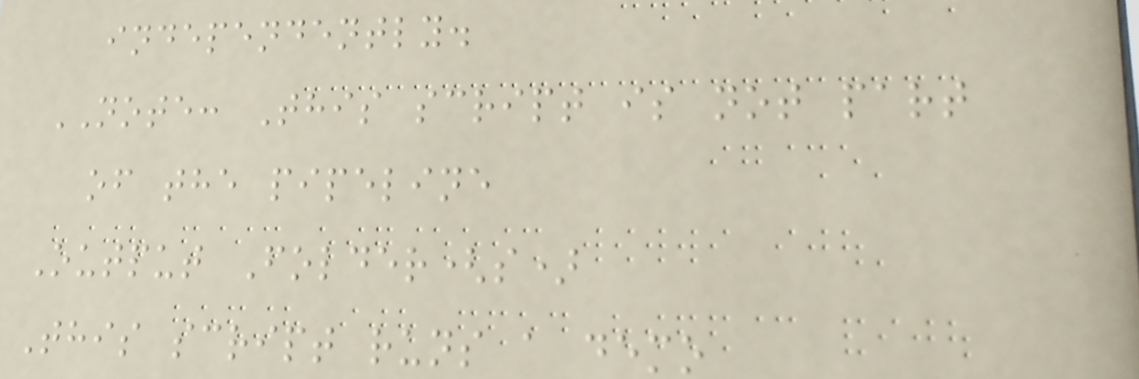independently.
NOTE: This script is not part
of the pipeline
Output Folder(s)
This script runs a demo
